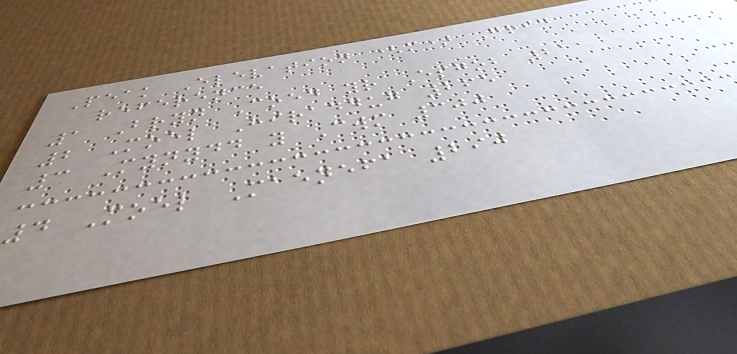Peak Elevation (m) Grid
reference
1 Bryn Coed yr Esgob 211
2 Moel Hiraddug 265
3 Mynydd y Cwm 300
4 Moel Maenefa 290
